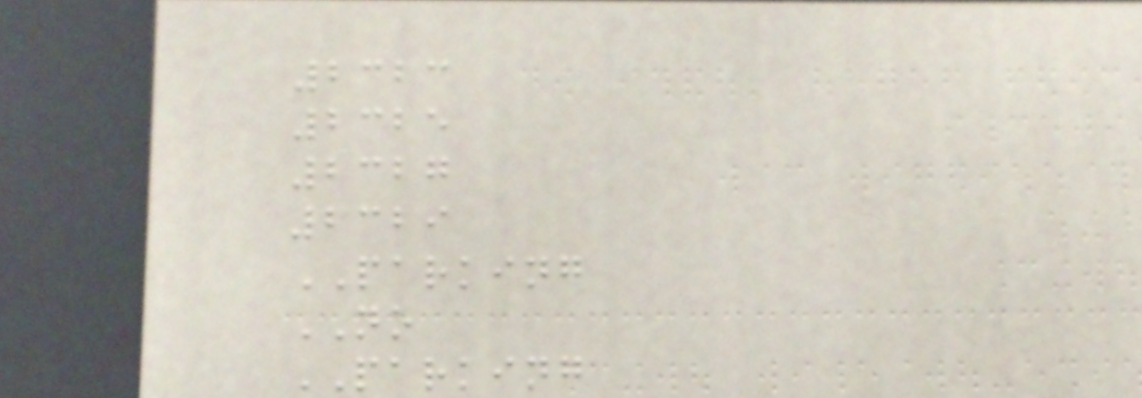2323
2325
2327
2329
PARKING
NO
PARKING
